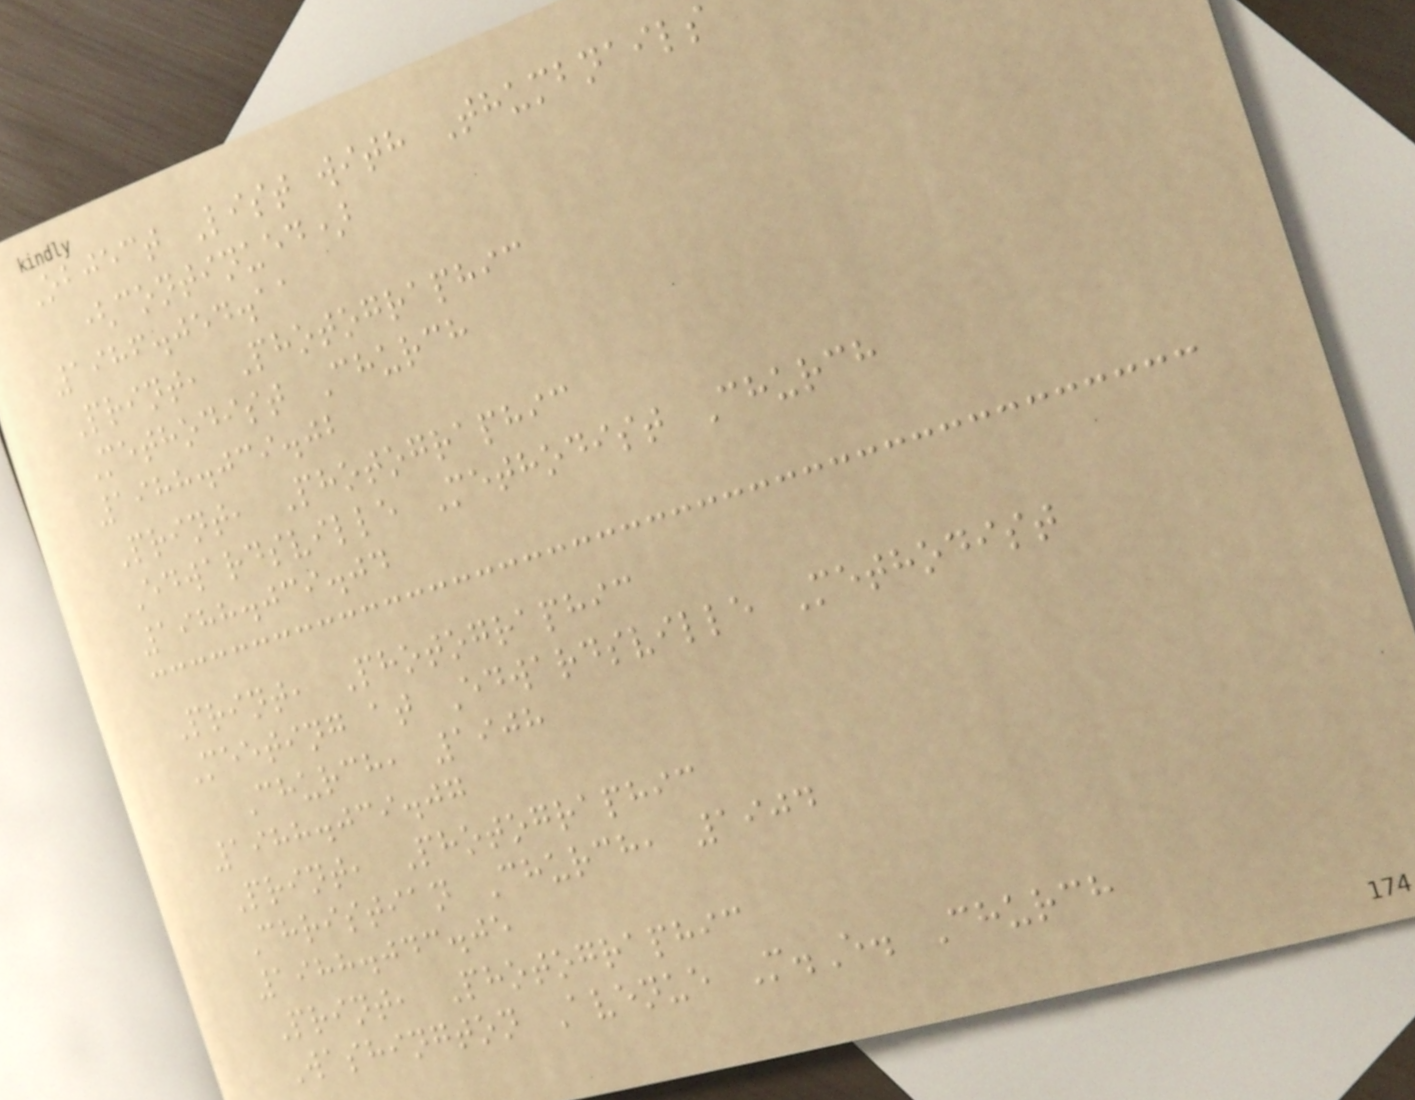Object List with Thumbnails
(continued)
1986.054.11
Print, Photographic
Methodist Church
1988.039.02
Print, Photographic
Edwardsville Methodist Church
1988.039.04
Print, Photographic
Meeting at Edwardsville Methodist
Church, 1908
1988.039.07
Print, Photographic
Christian Church, 1904
1988.043.05
Print, Photographic
Washington Avenue M.E. Church
